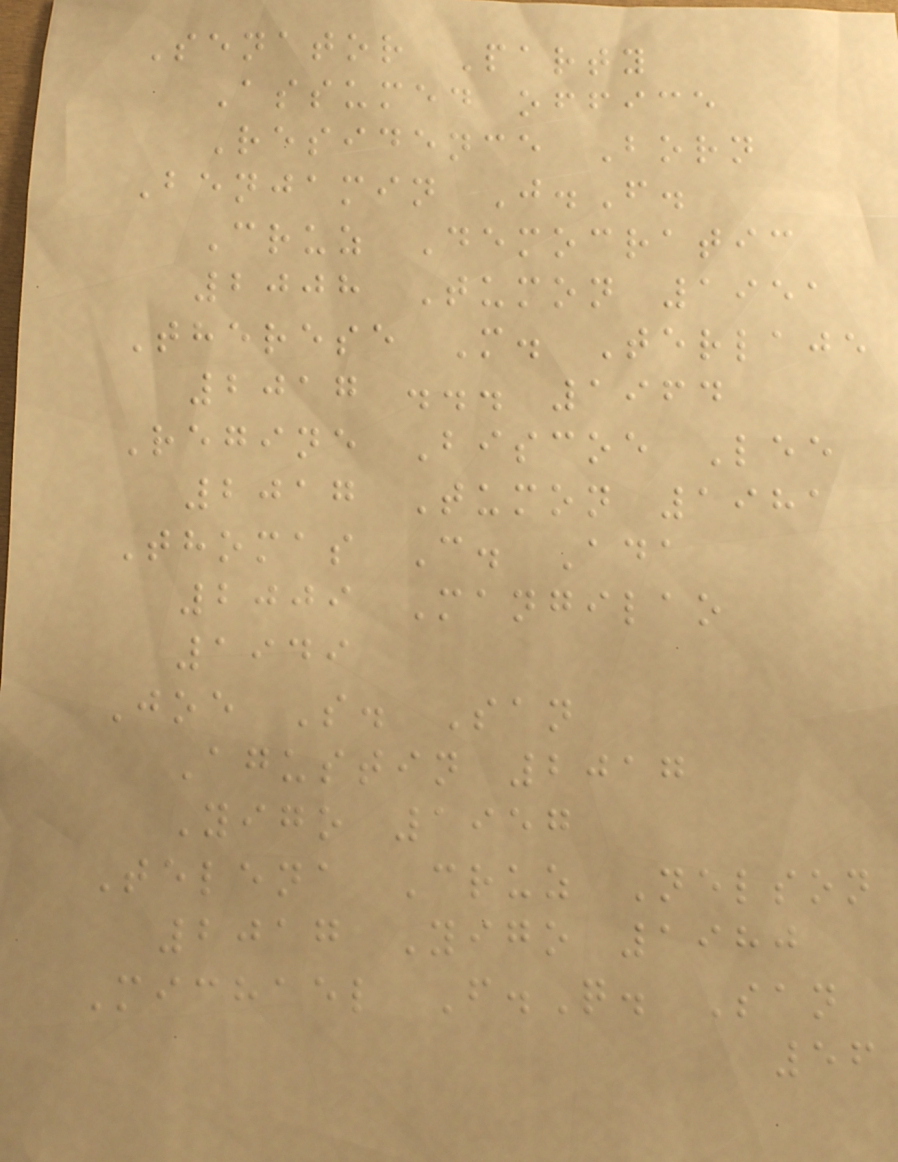Senator Party
Assumed office
Residence Born
Benjamin J.F.
Cruz Democratic
2008 Tumon 1951
Therese M. Terlaje
2017 ... 1964
Regine Biscoe Lee
2017 Tumon 1981
Thomas C. Ada
2009 Mangilao
1949
Joe S. San
Agustin 2017
Yigo 1957
Telena Cruz Nelson
2017 Yigo 1980
Michael F.Q. San
56
